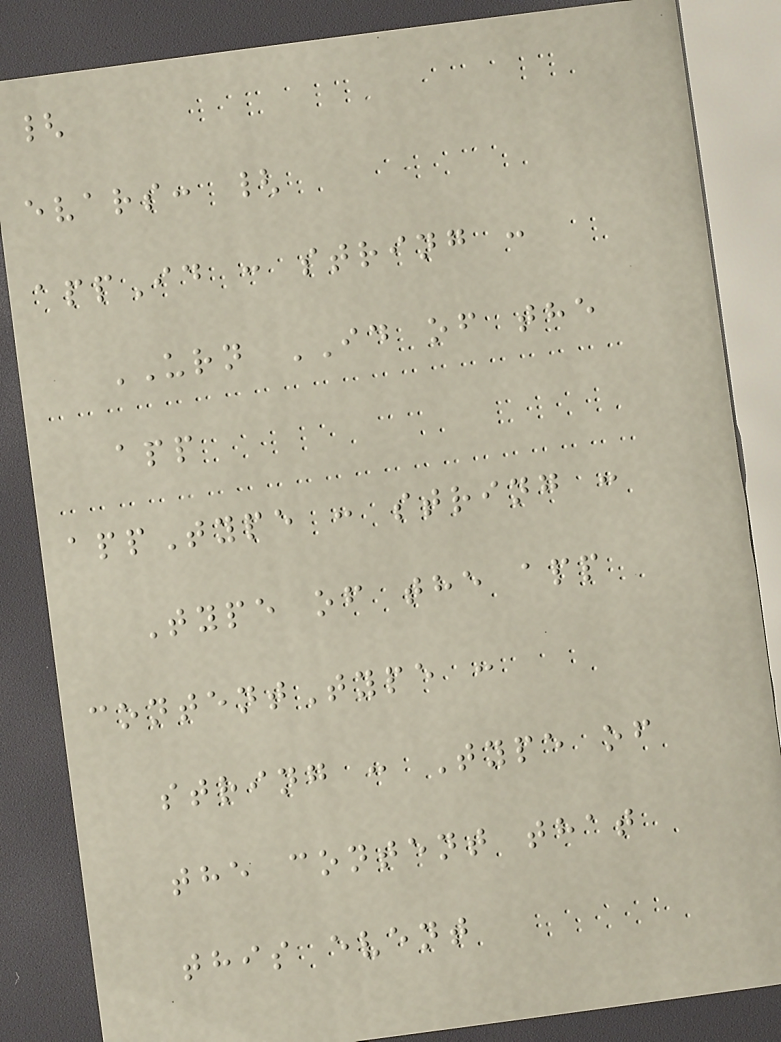{
evars: {
appId : string :
URN ID of the
app
appType : string :
Type of the app
contentType :
string : Type of
the content that
this event
